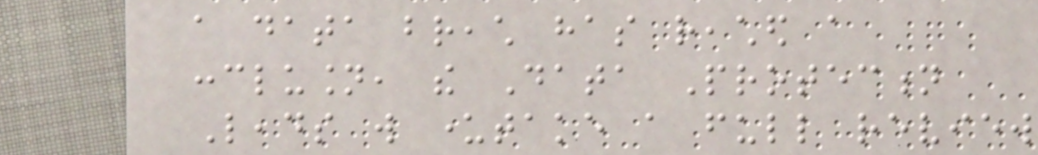a data breach has reached a
conclusion, the Data Protection
Leads will undertake a full review
